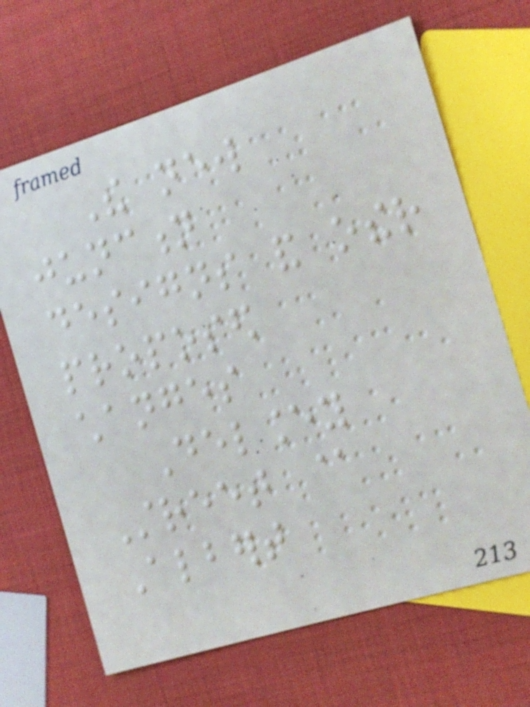The new
junction
designs and other
proposed
changes
Delancey
Street @
Albert
